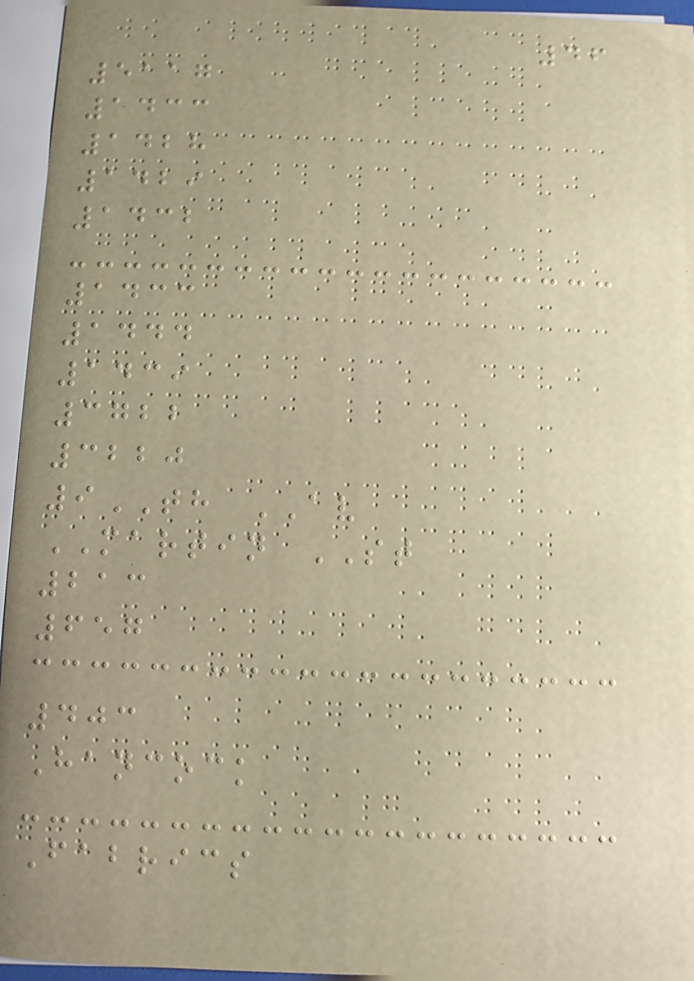46
5117
1433
1428
1429
1432
1433
1444
1439
3722
3220
9TH AV
MARTIN ST
213
657
403
Hancock
Fabrics
